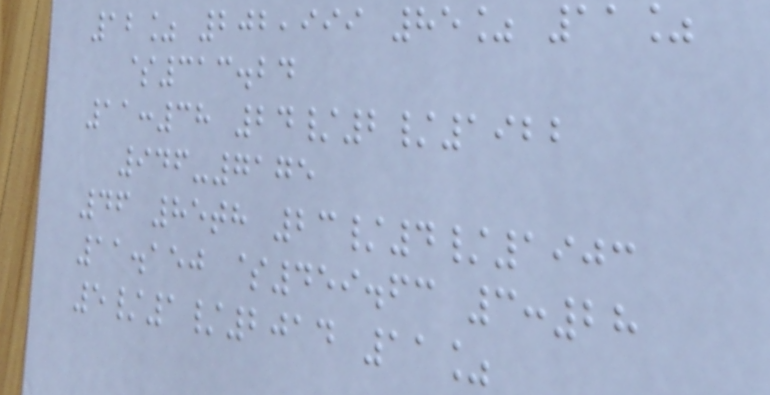12% 202,999 85% 11%
$313.24
11:38 24/2/1922
946-7175
46 85th 23/4/1903
11.150 $459.63 3:28
5/1/2014 11%
